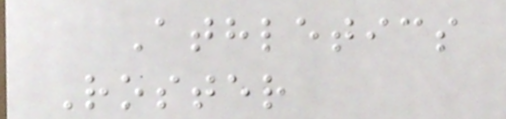Athletics
Roster
